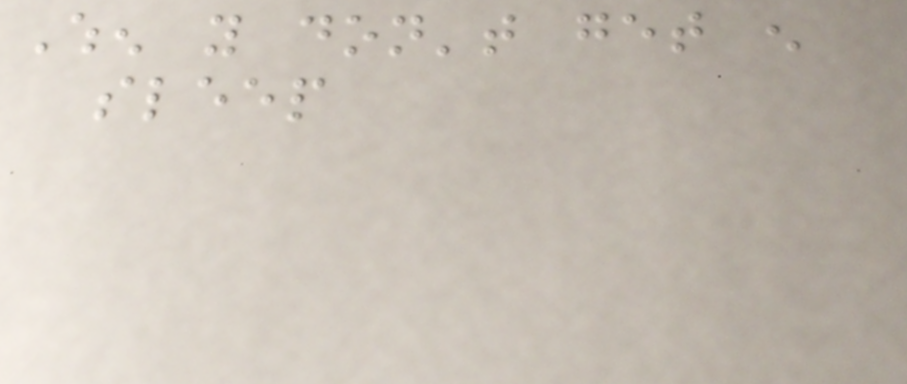When you don't get enough
sleep
